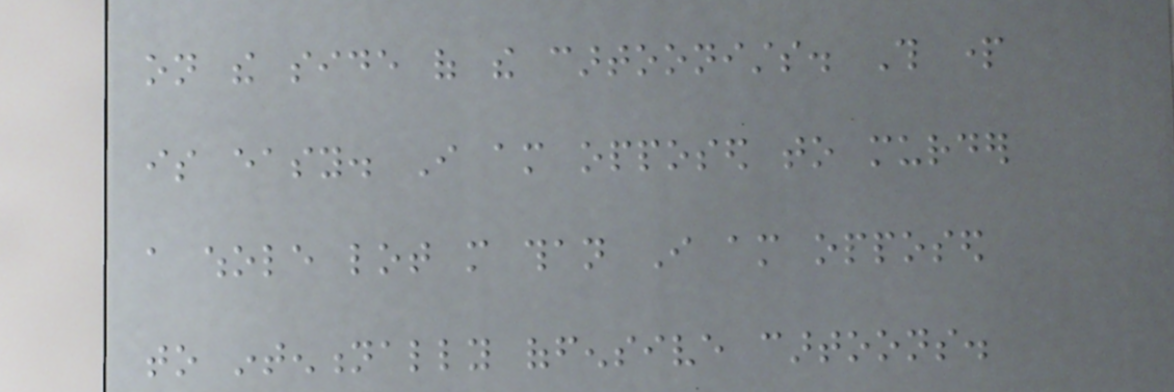on the side of the cartoonists. This part
is easy. I am opposed to murder
a whole lot more than I am opposed
to intentionally offensive cartoons.
